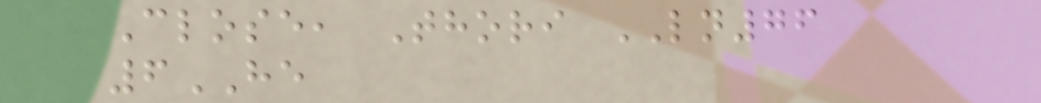Close, Thori LN76
6HE
